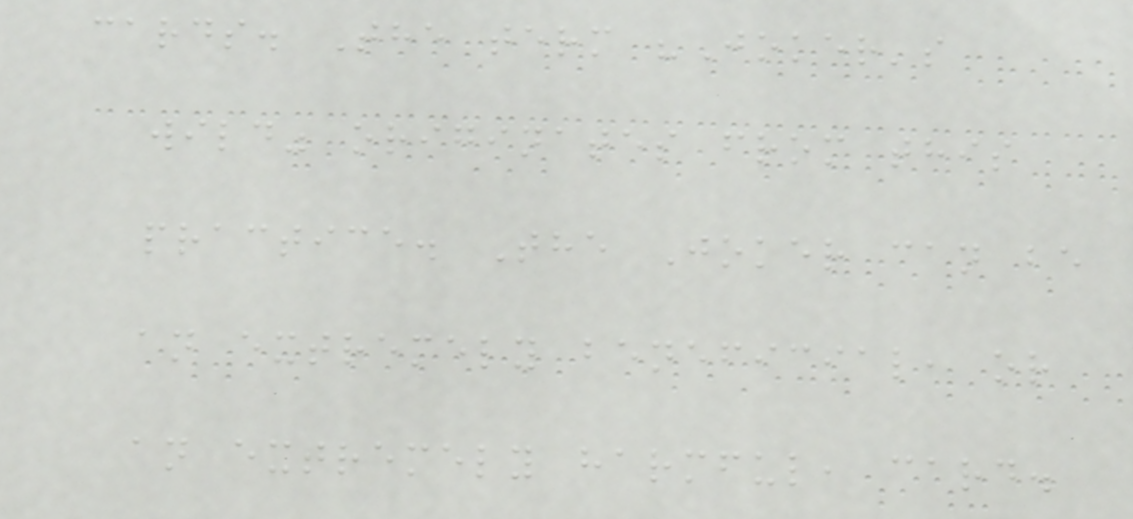cards. The term "Joker's
wild" originates from this
practice. The Joker can be
an extremely beneficial, or
an extremely harmful, card.
